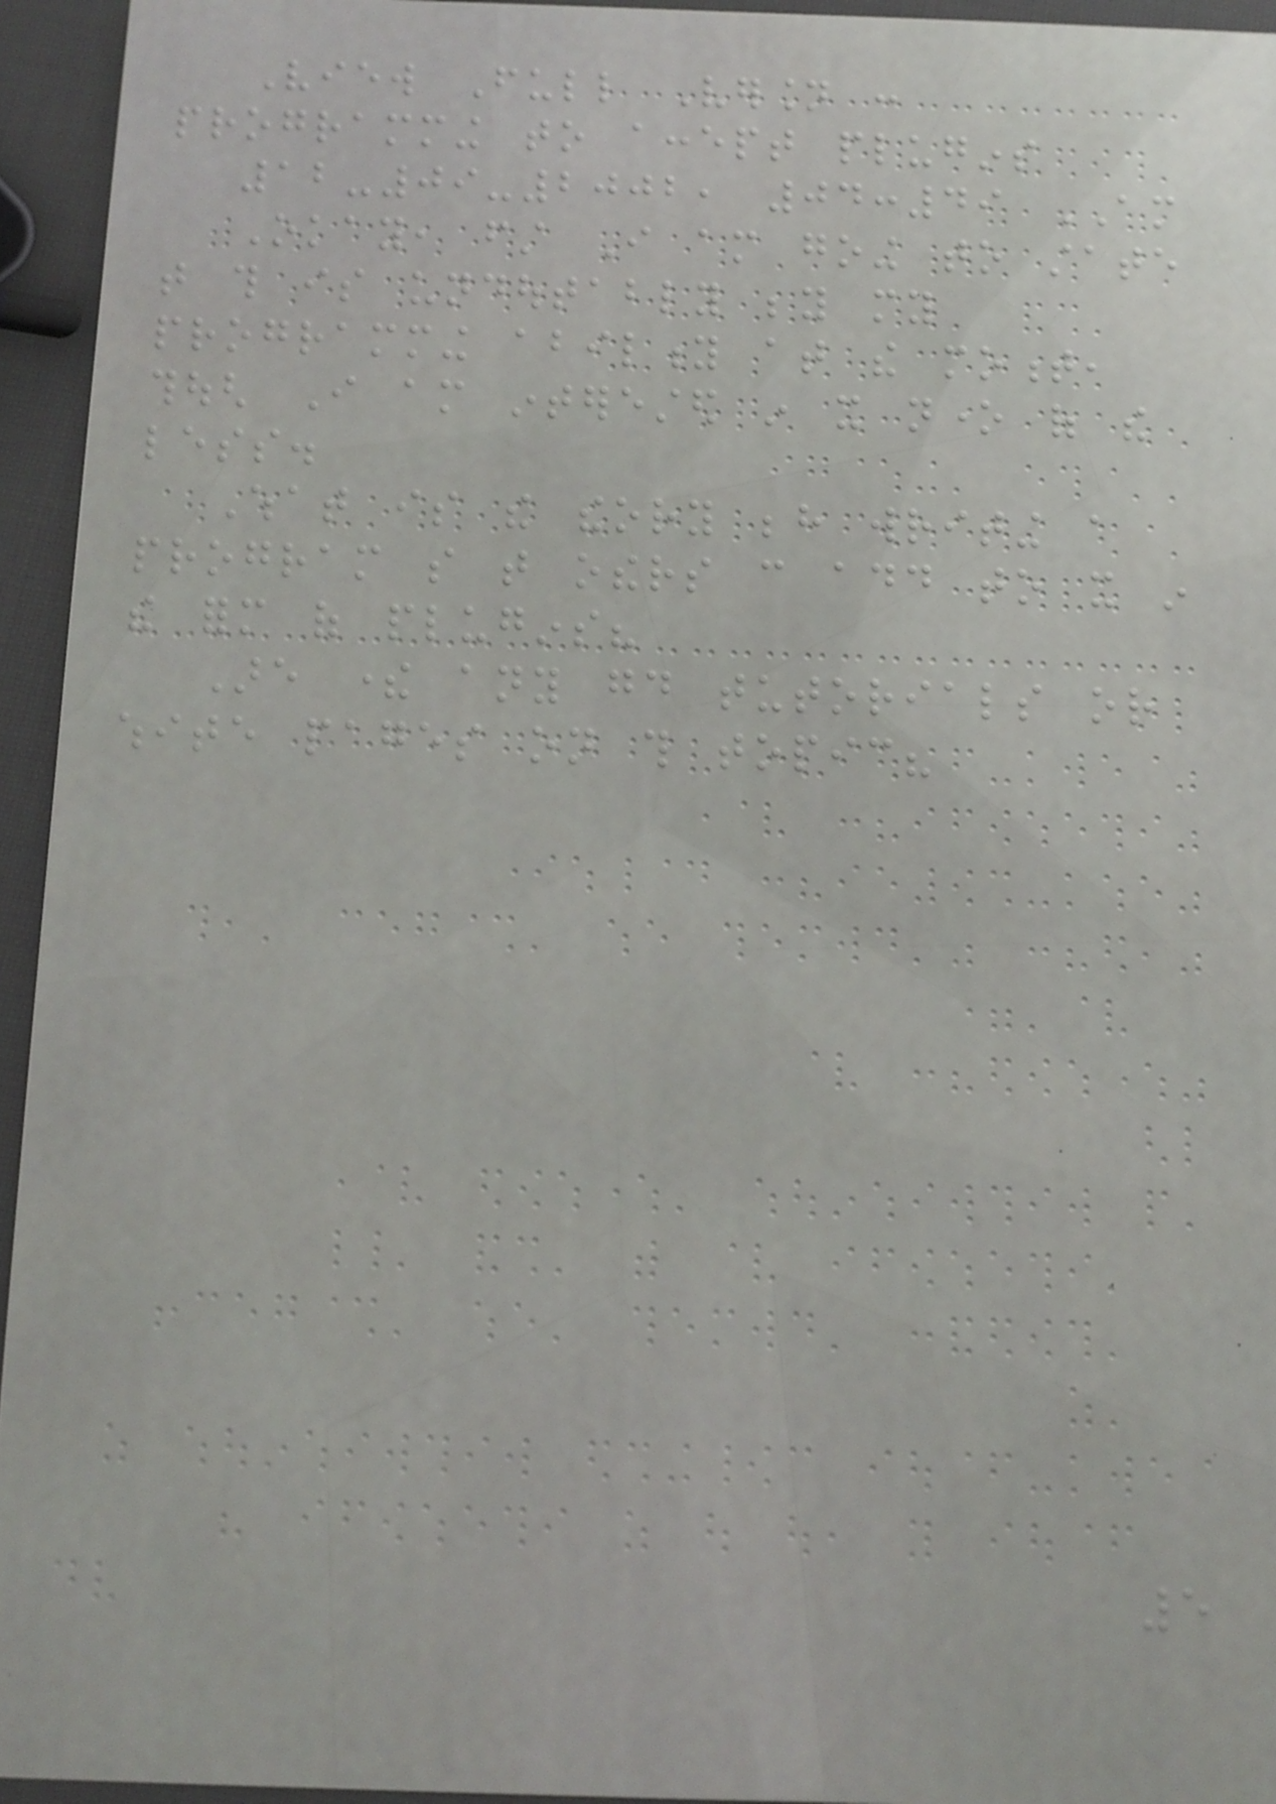View Full Version :
programming to accept plugins
12-09-2002, 04:49 AM
Okay, first I am going to state
that this is undoutably beyond my
programming ability at the moment,
though I am interested in it none of the
less.
What is the theory behind writing a
program so that others can add to it in
the form of plugins?
Are there any good tutorials or
white pages on this topic?
5
